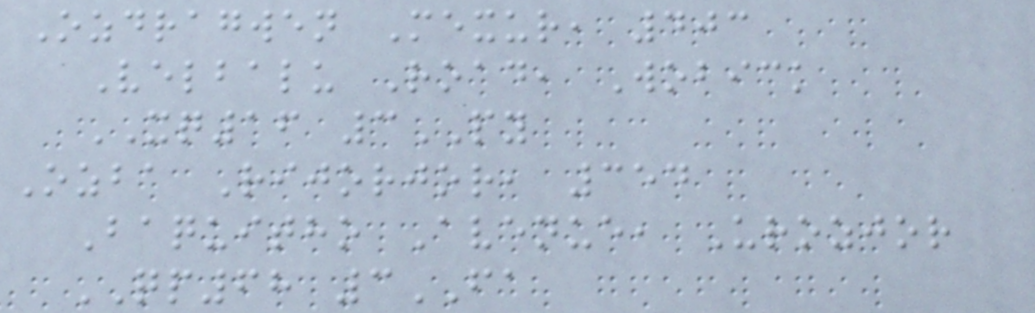Ozdragwen Mexur, 403
Velbalu Road, Wobick
XQ16 3PY
Ozba Rijorjor, 354
Baquitho Avenue, Urozjor
QP68 3FA
